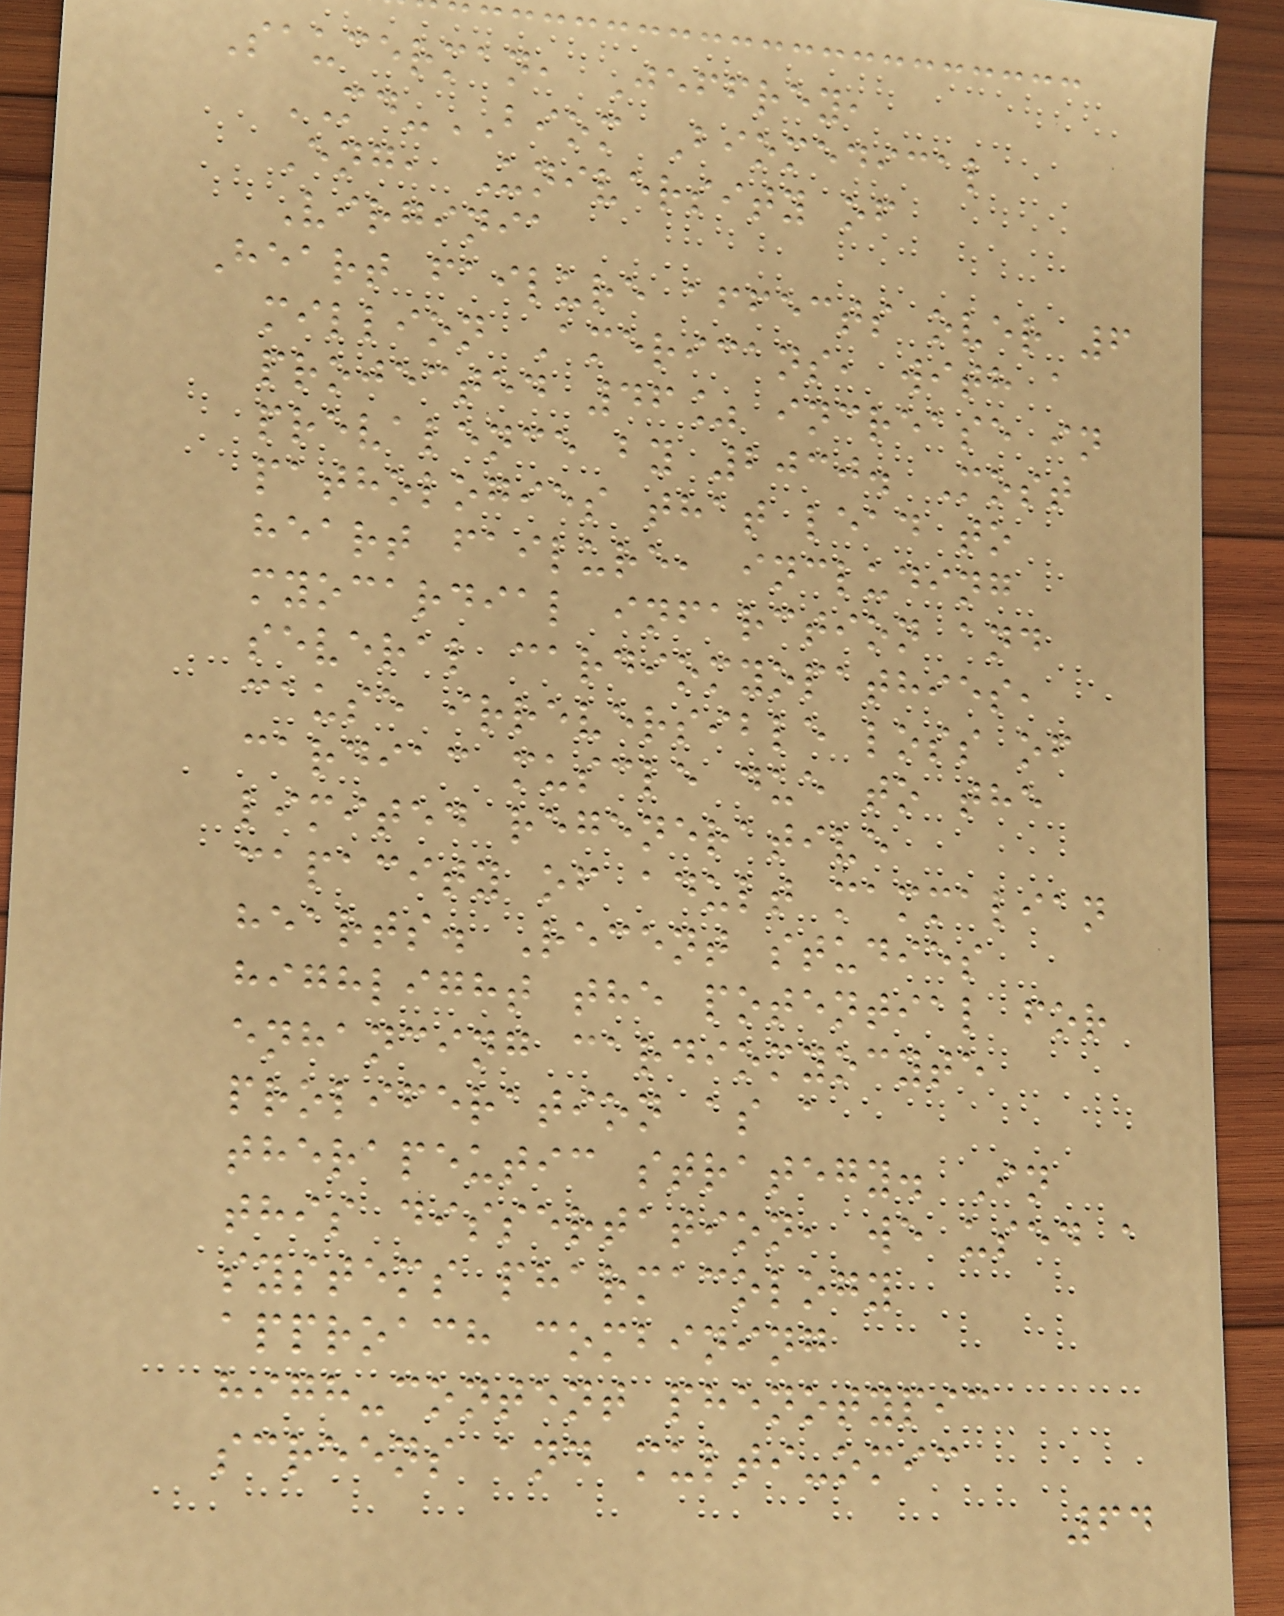Saucerman, Jeffrey,
MD-BIOM Biomedical
Eng, University of
Virginia
Heart failure affects over 6
million Americans, with a
projected 46% increase in
prevalence by 2030. Most
pathologies that lead to
heart failure, including
myocardial infarction and
several cardiomyopathies,
cause irreversible loss of
cardiac muscle due to the
limited regenerative
capacity of adult mammalian
hearts. Recent studies
highlight the potential for
enhancing cardiomyocyte
proliferation as a
therapeutic strategy. In
this dissertation, we used a
systems pharmacology
approach combining
high-content phenotypic
screens and multi-omic
64
